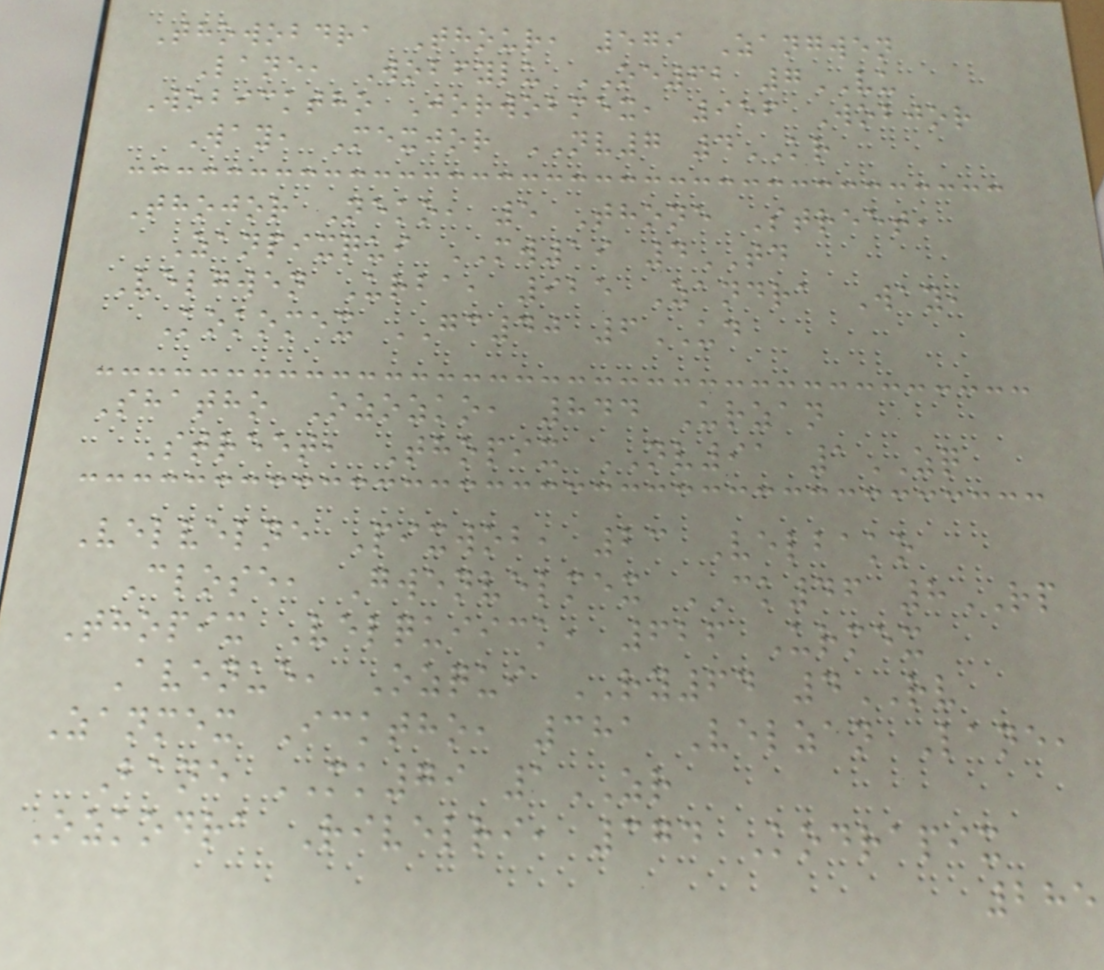Thowobdra Thour, 579 Zangwen
Lane, Wobfylu OE62 7VU
Wobicktho Jorwobmex, 956 Wobjor
Way, Mexjor NV7 4KR
Thojor Neko, 5 Thone Street,
Zanpixqui MW19 4TD
Velgwen Urba, 925 Zandra Way,
Kokomex GC40 6UD
Shatho Ozozko, 844 Urzan
Street, Thopix NV91 1ZQ
Velvelne Pixwob, 23 Velbako
Close, Gwenvelmex CK46 8RP
Thopix Velquiick, 626 Urmex
Avenue, Ozqui RY64 4RV
Zanmex Icktho, 381 Velzan Lane,
Bane MK79 1ZR
Ozkodra Rivelri, 374 Kodrapix
285
